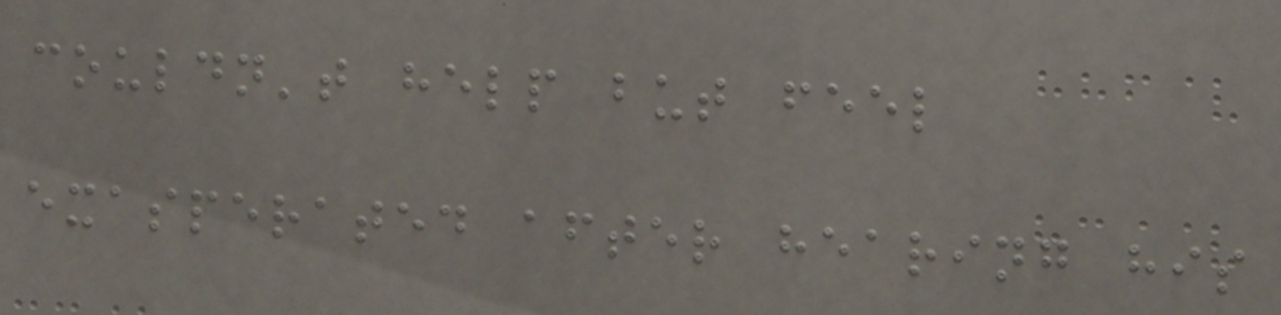couldn't help but feel
exasperated after hearing his
